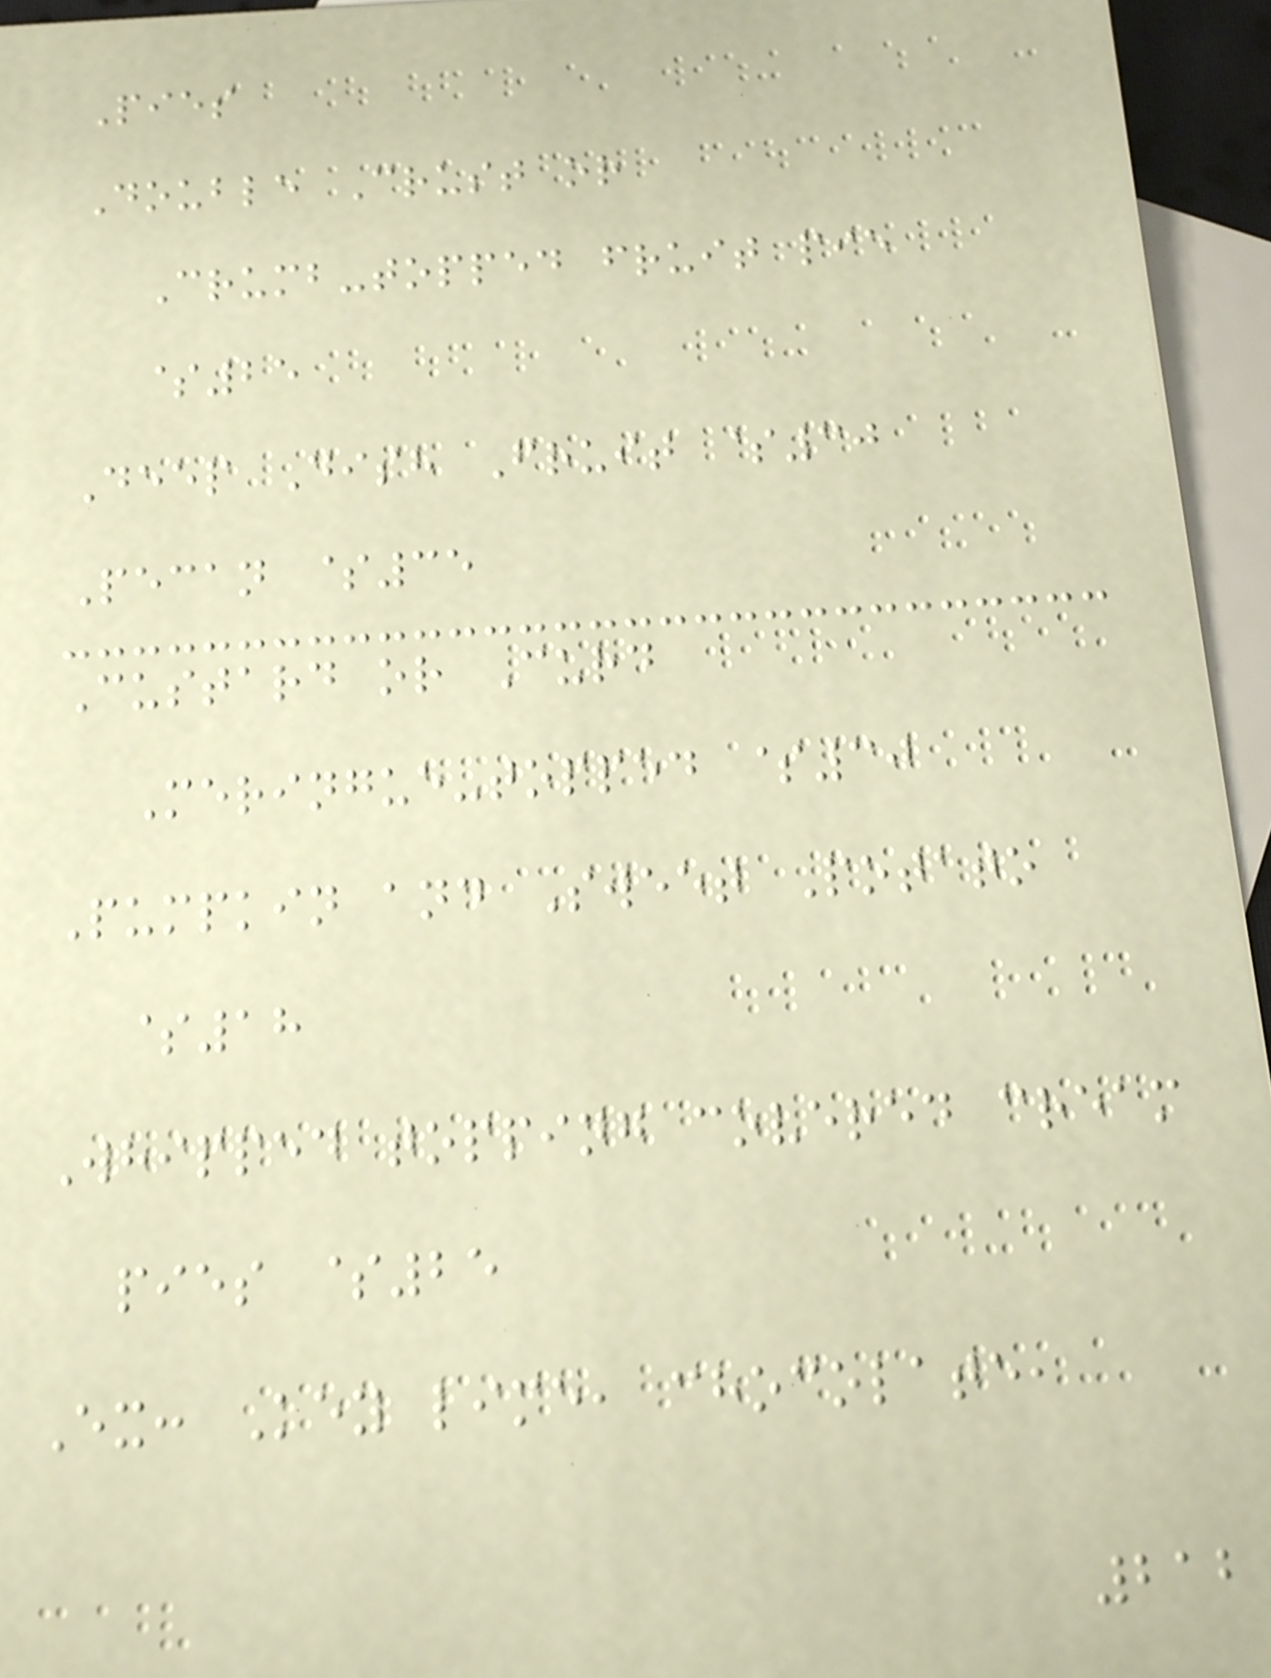Pies
Double Crust or
Crumb-topped fruit pie
$25
Deep Dish Fruit $30
Pecan $35
Custard or Curd
Meringue-topped $30
Pumpkin and Sweet Potato
$18
Whipped topping covered cream
pies $25
Ex: Key lime, chocolate,
212
